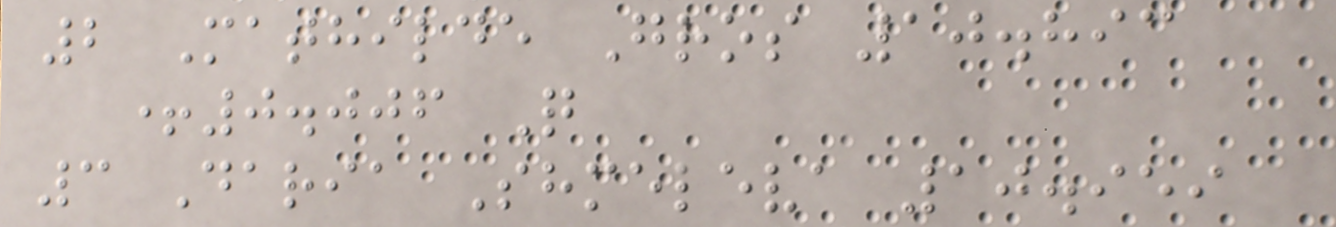2 Mathilde Gros 10.893
+0.006 Q
3 Daria Shmeleva 10.959
